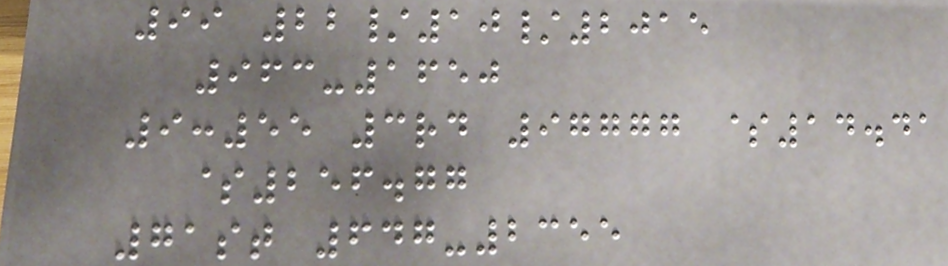99 22/10/2015
963-1650
9:55 3rd 97777 $14.41
$256.77
71st 647-2355
